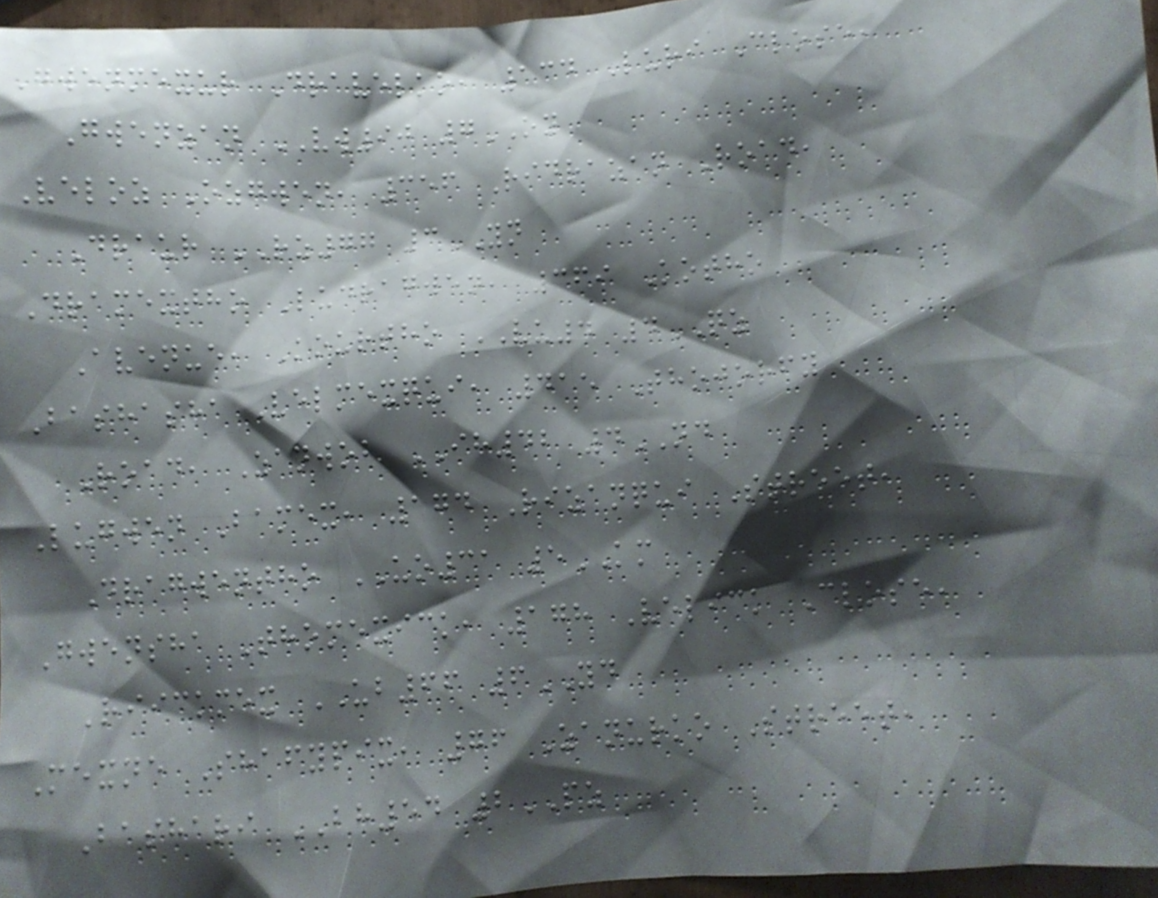Gwenmexur Dravelko, 134 Luri Close,
Gwenzan VW90 7OY
Veloz Ozgwen, 356 Ridrazan Road,
Draur RZ77 3YN
Dramextho Ludragwen, 369 Kotho
Avenue, Kourtho VU4 4QZ
Bashasha Velmexqui, 415 Thojorfy
Road, Zanwob IH42 4ND
Lugwen Bamex, 174 Rizanqui Street,
Dragwentho UO31 5KM
Gwensha Thomexick, 178 Velick Close,
Riickmex UB66 6YD
Mexne Shafypix, 76 Zanurko Street,
Bashari BH54 2PZ
